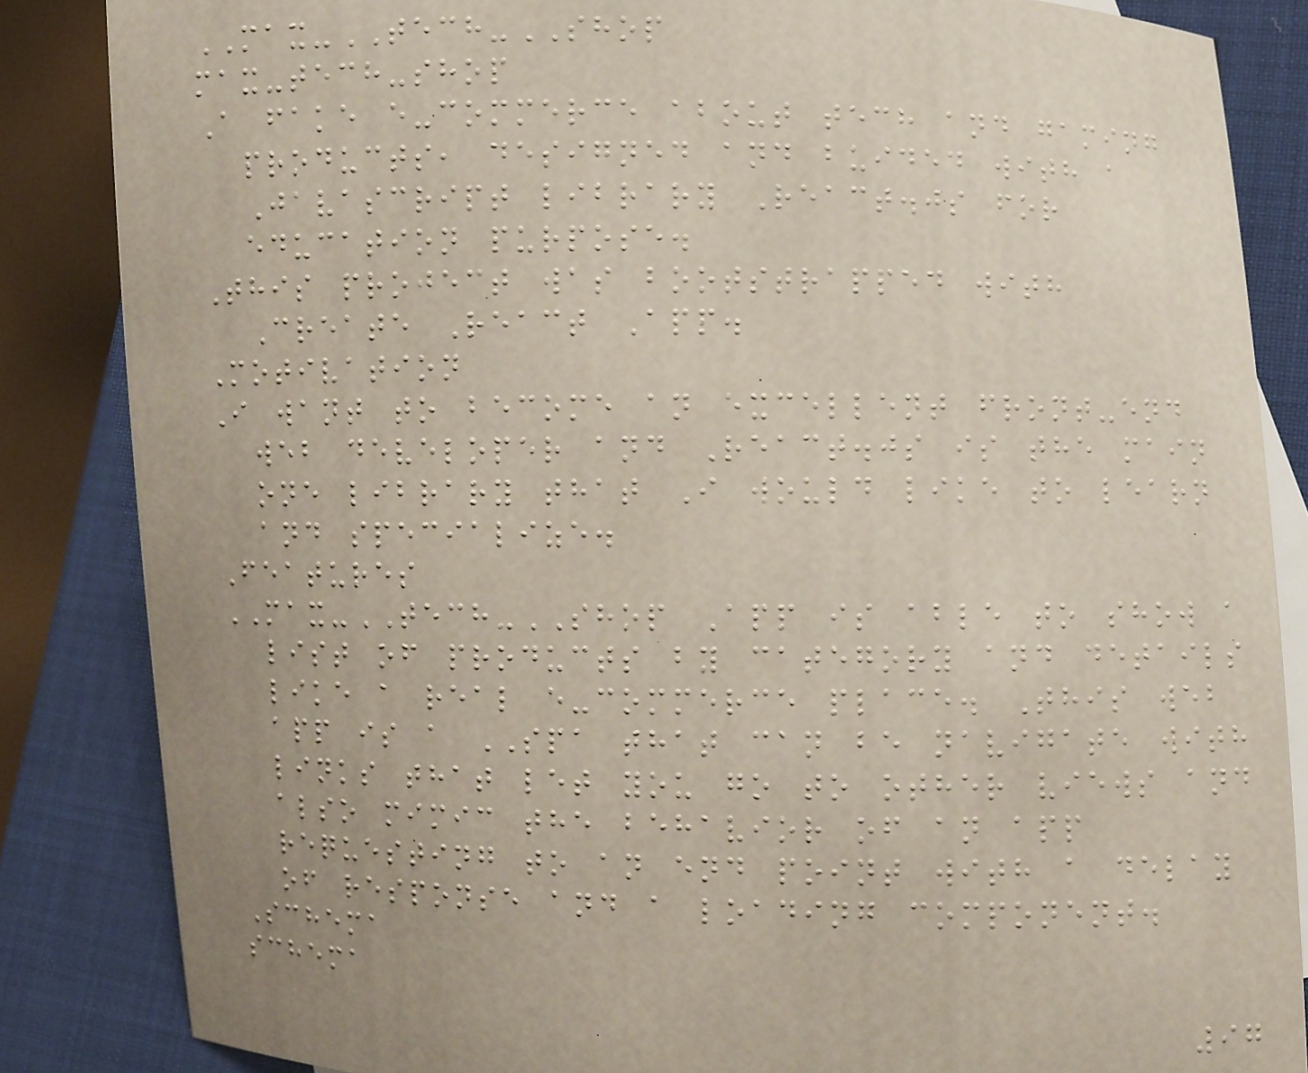MAX-TECH-SHOP
max-tech-shop
A fake e-commerce about tech and gaming
products, designed and buided with a
Javascript library React.js for
education purpose.
This project was bootstrapped with
Create React App.
Motivation
I want to become an excellent front-end
web developer and React.js is the main
one library that I would like to learn
and specialize.
Features
MAX-TECH-SHOP App is able to show a
list of products by category and details
like a real e-commerce place. This web
app is a SPA that can be navigate with
links that let you go to other views and
also mimic the behavior of an app
requesting to an end point with a delay
of response and a loading component.
Schema
schema
97
